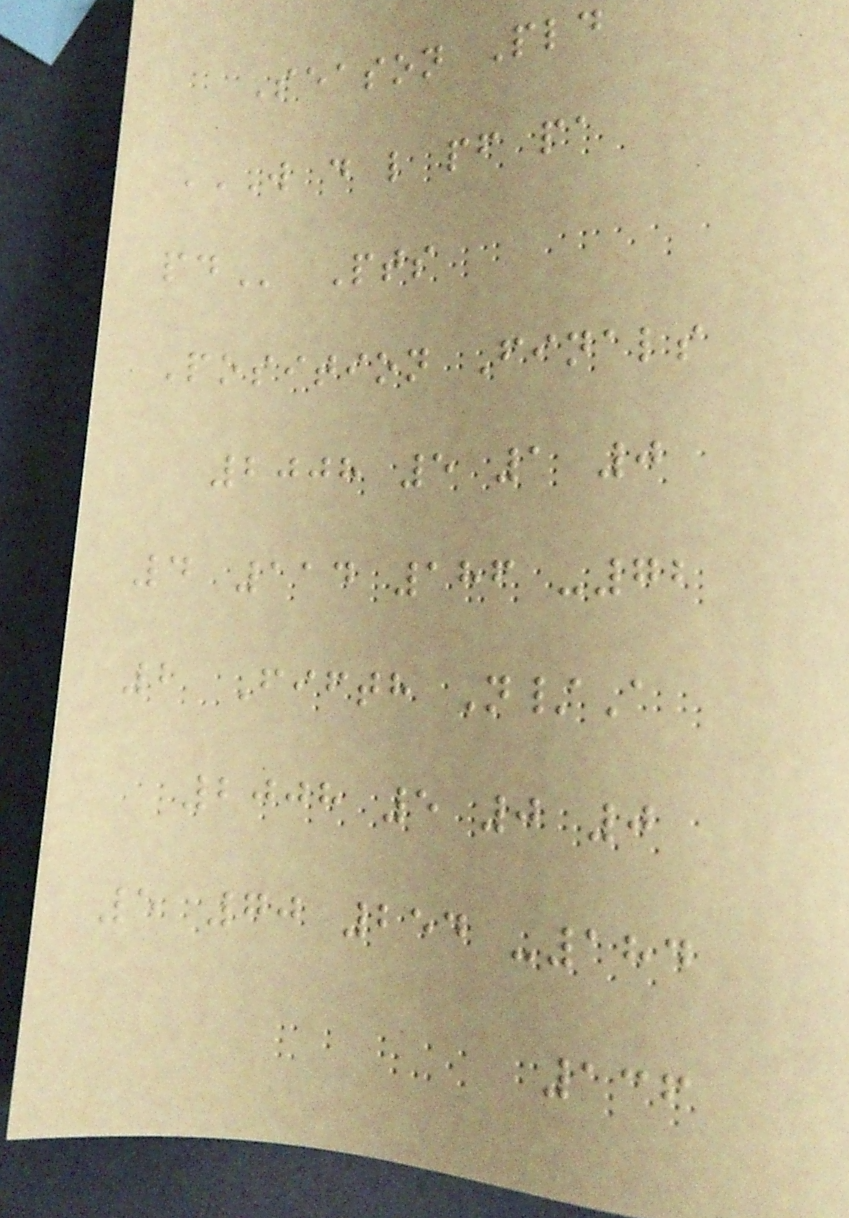Season Pld
W D L PF PA
PD Pts
Position Finals
2008 5 1 0
4 114 186 -72
2 Fifth N/A
2008 5 0 0
5 70 254 -184
136
